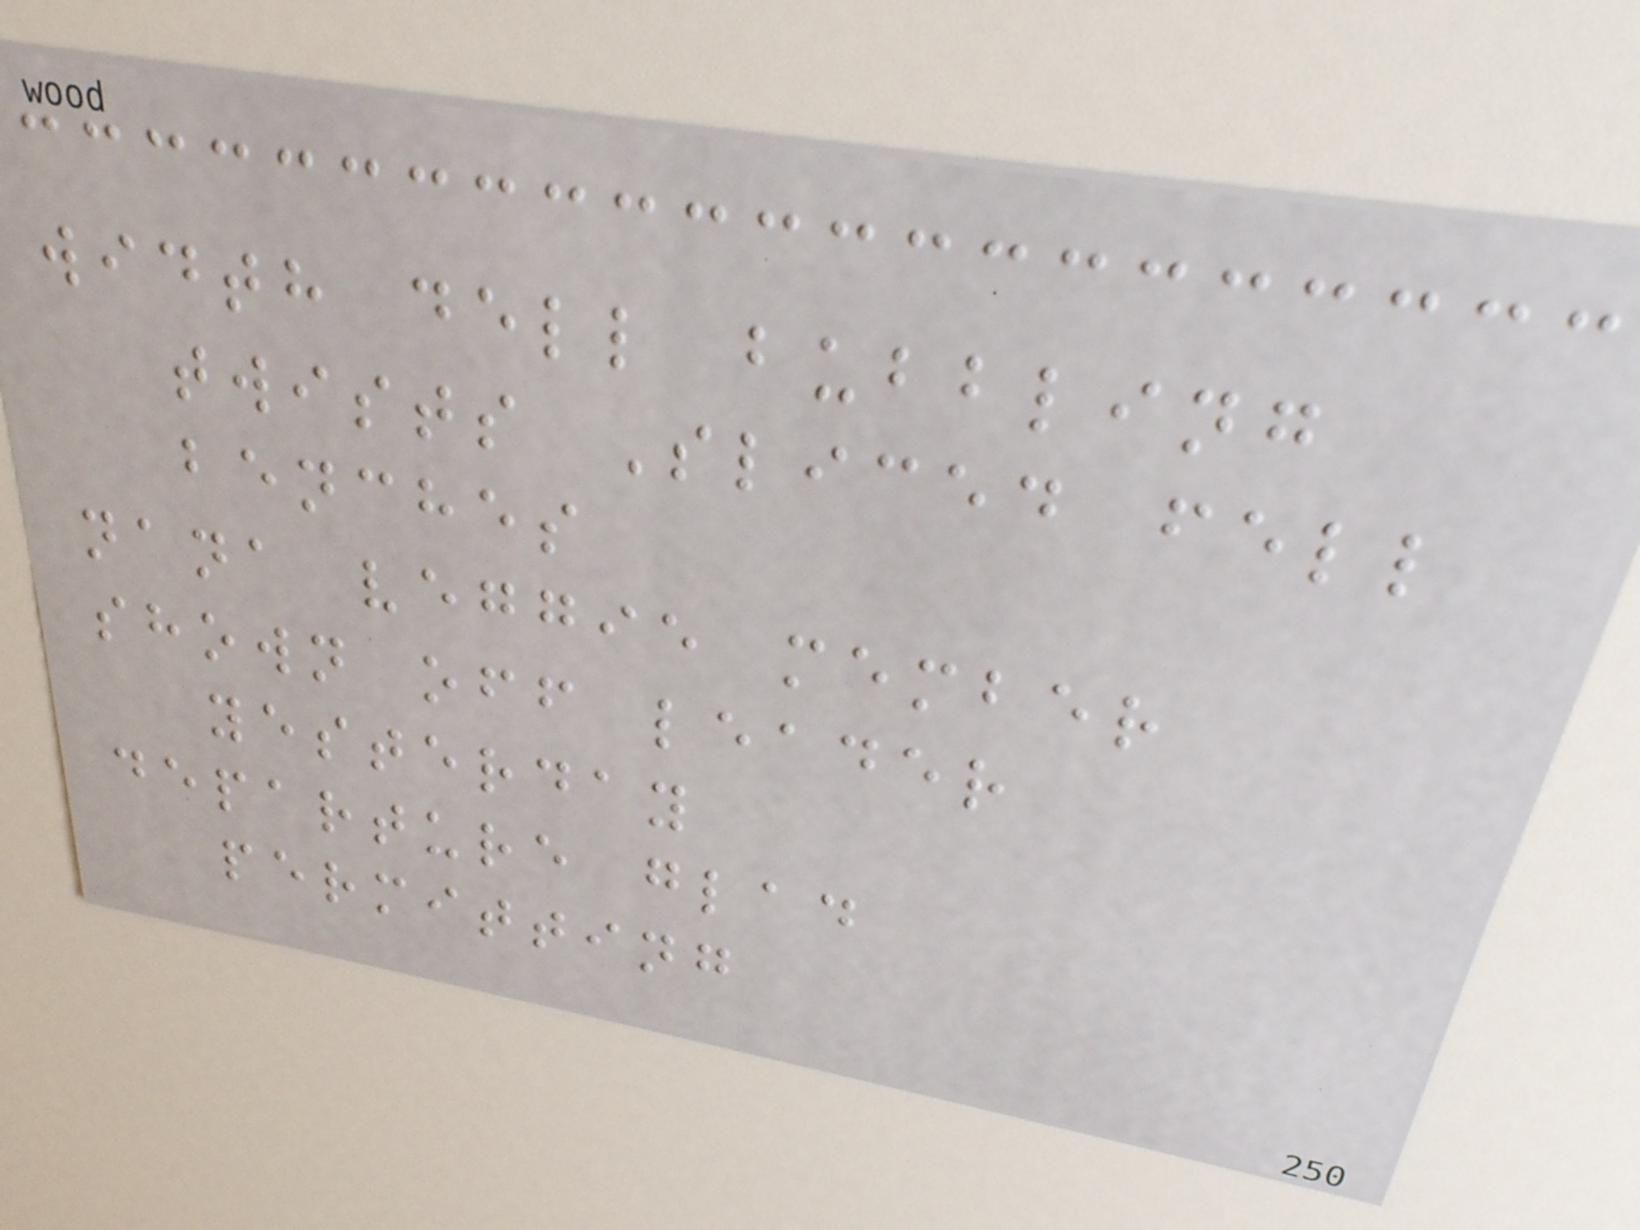width dell bubbling
twists Sliced fell
benches
nana veggie member
shown off leader
yesterday
departure glad
permitting
